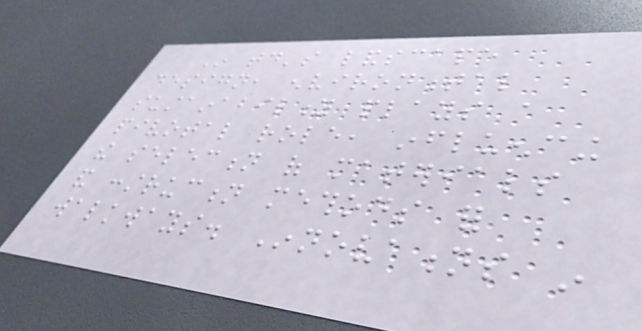In today's landscape
design, environmental
sustainability plays a
pivotal role, influencing
the selection of materials
and construction methods for
walkways. Innovations in
